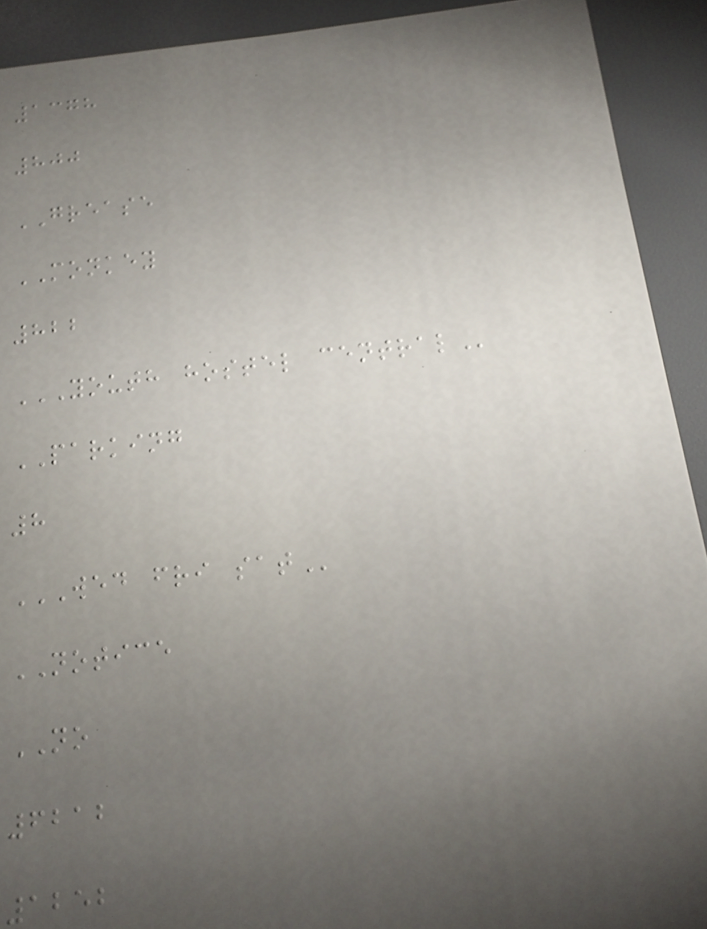1378
800
GREASE
MONKEY
822
YOUTH HOSTEL CENTRAL
PARKING
8
WED FRI SAT
NOTICE
NO
6212
1252
